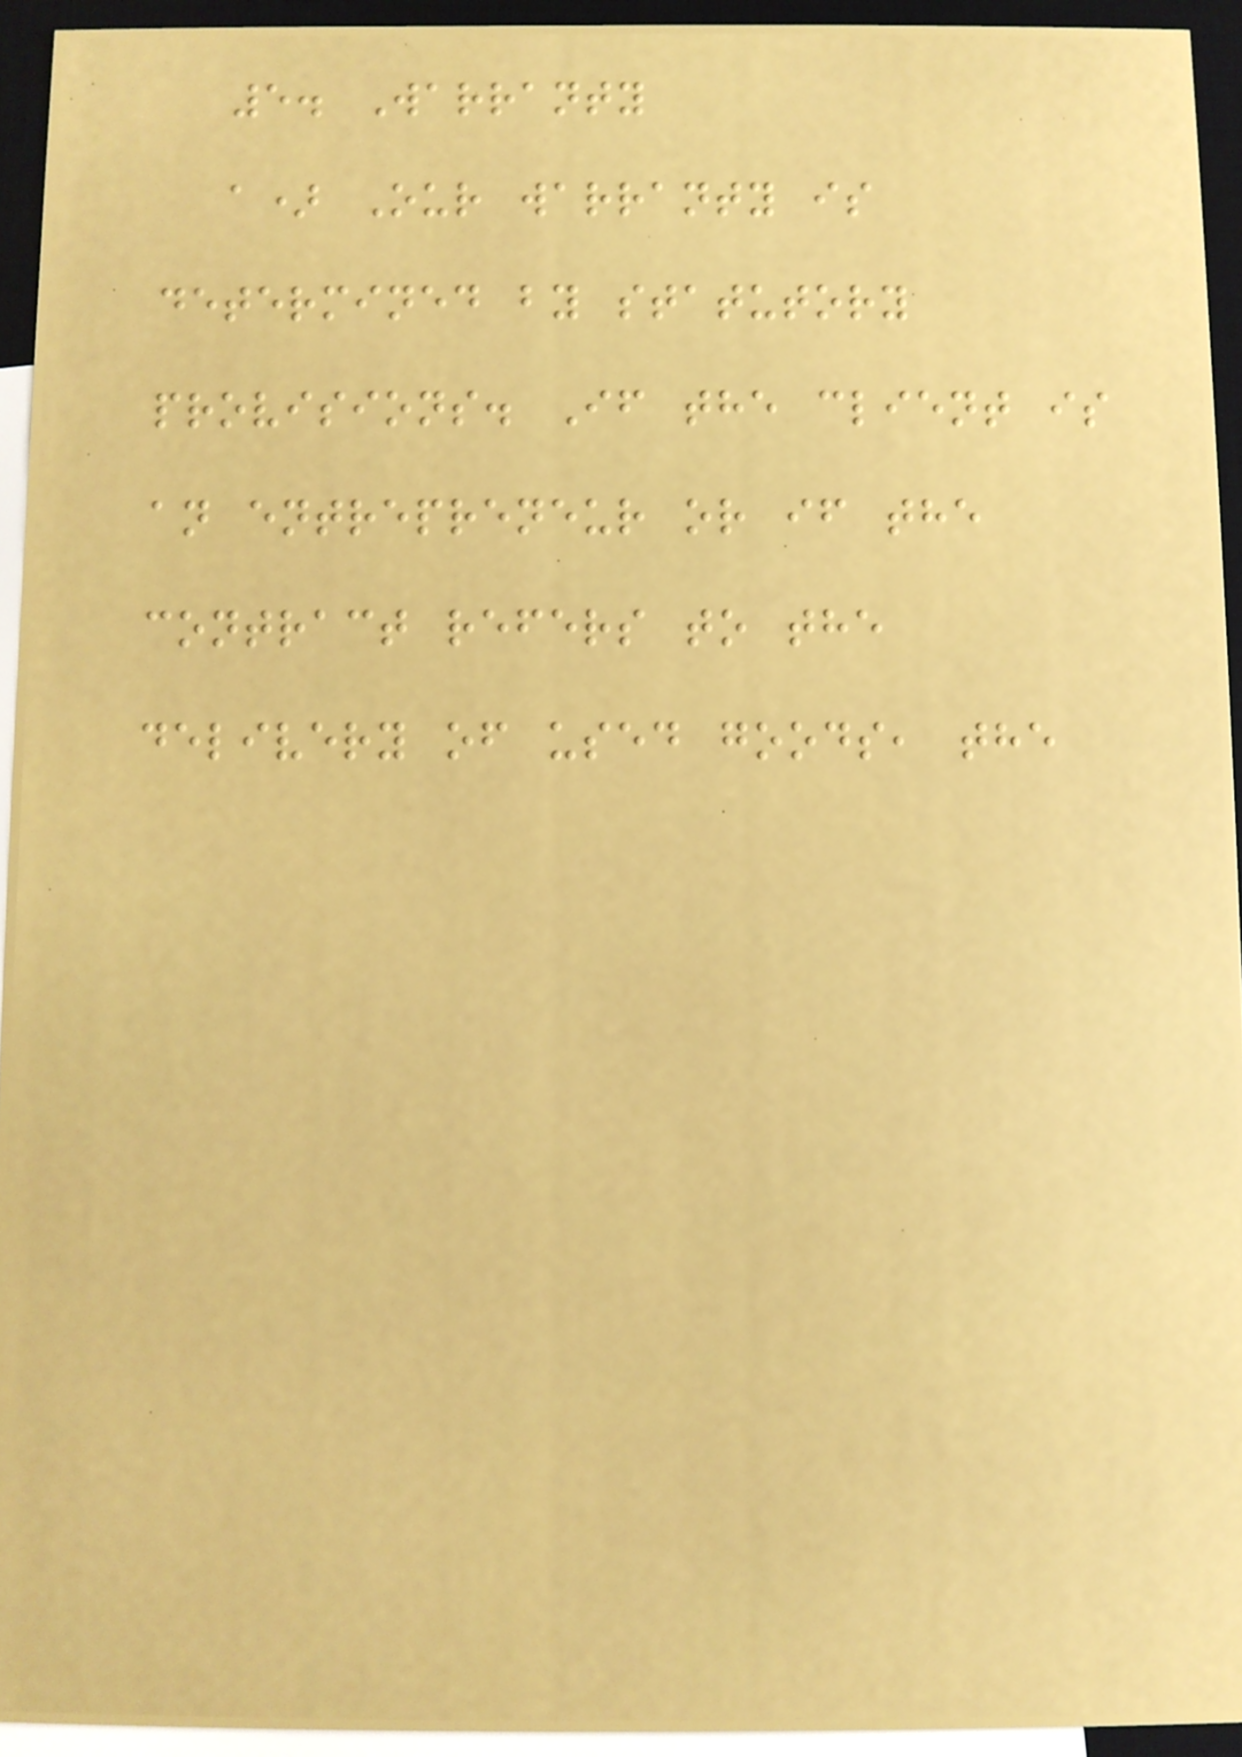5. Warranty
a) Our warranty is
determined by statutory
provisions. If the client is
an entrepreneur or if the
contract refers to the
delivery of used goods, the
